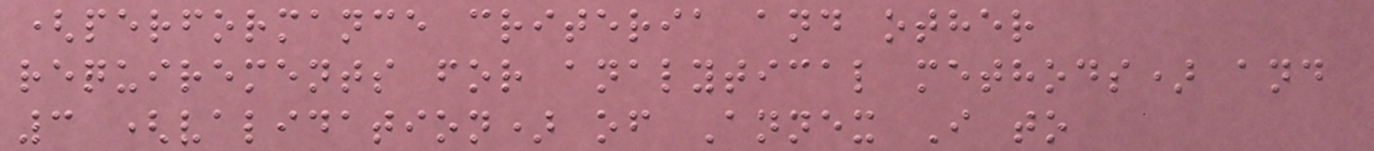(performance criteria and other
requirements for analytical methods) and
3 (validation) of Annex I to
